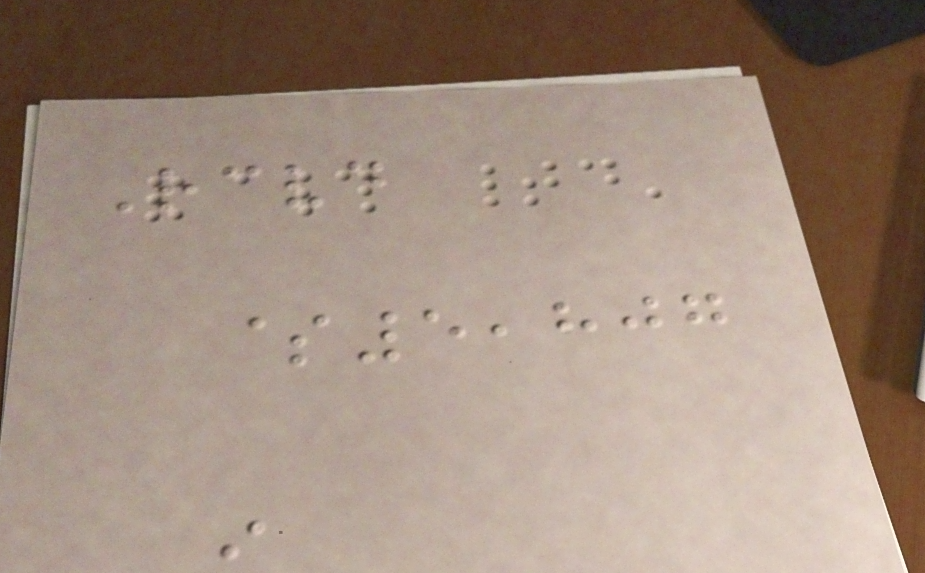Received
$5,807
in
